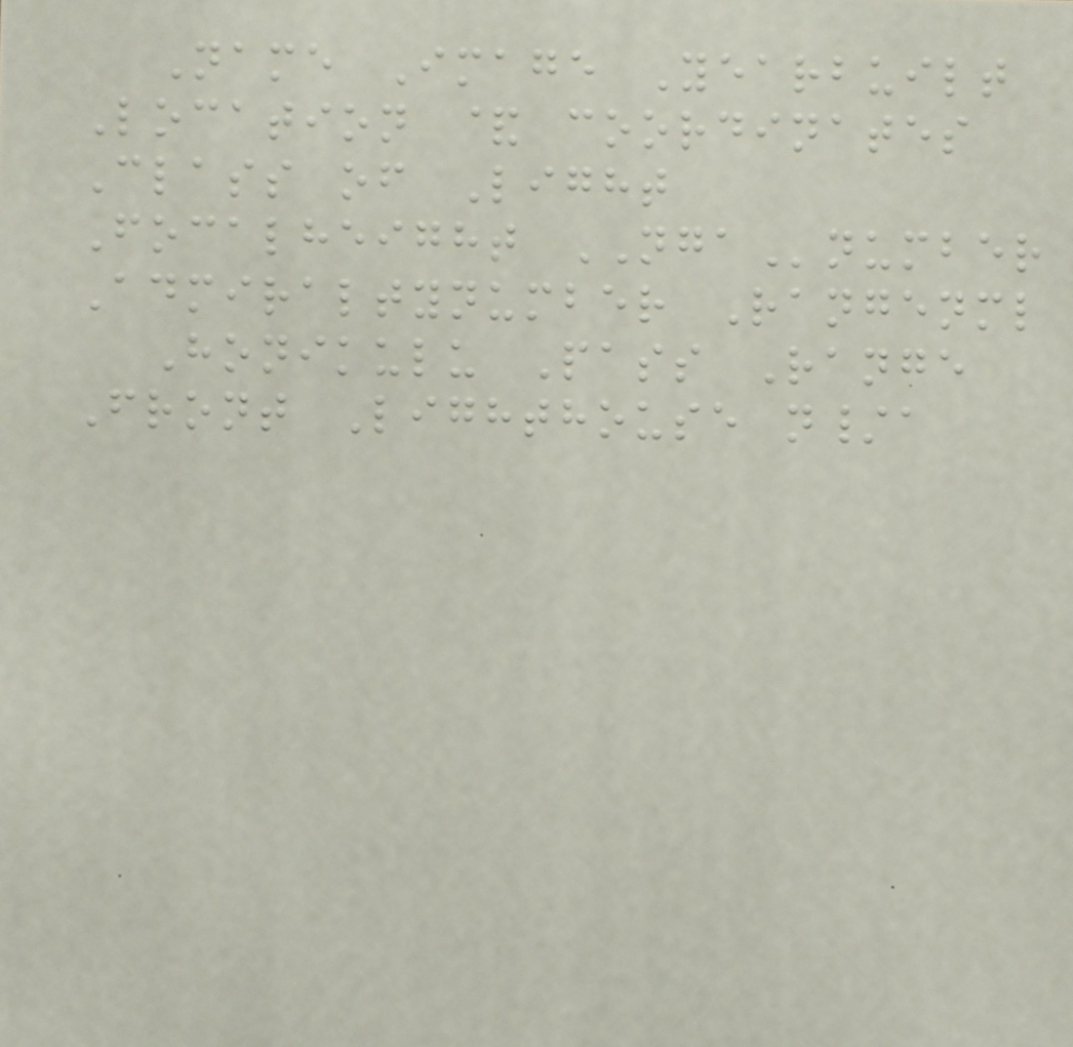Name Image Yearbuilt
Location & coordinates
Class of Light
Focalheight NGAnumber
Admiraltynumber Rangenml
Honikulu Pass Range
Front Lighthouse n/a
